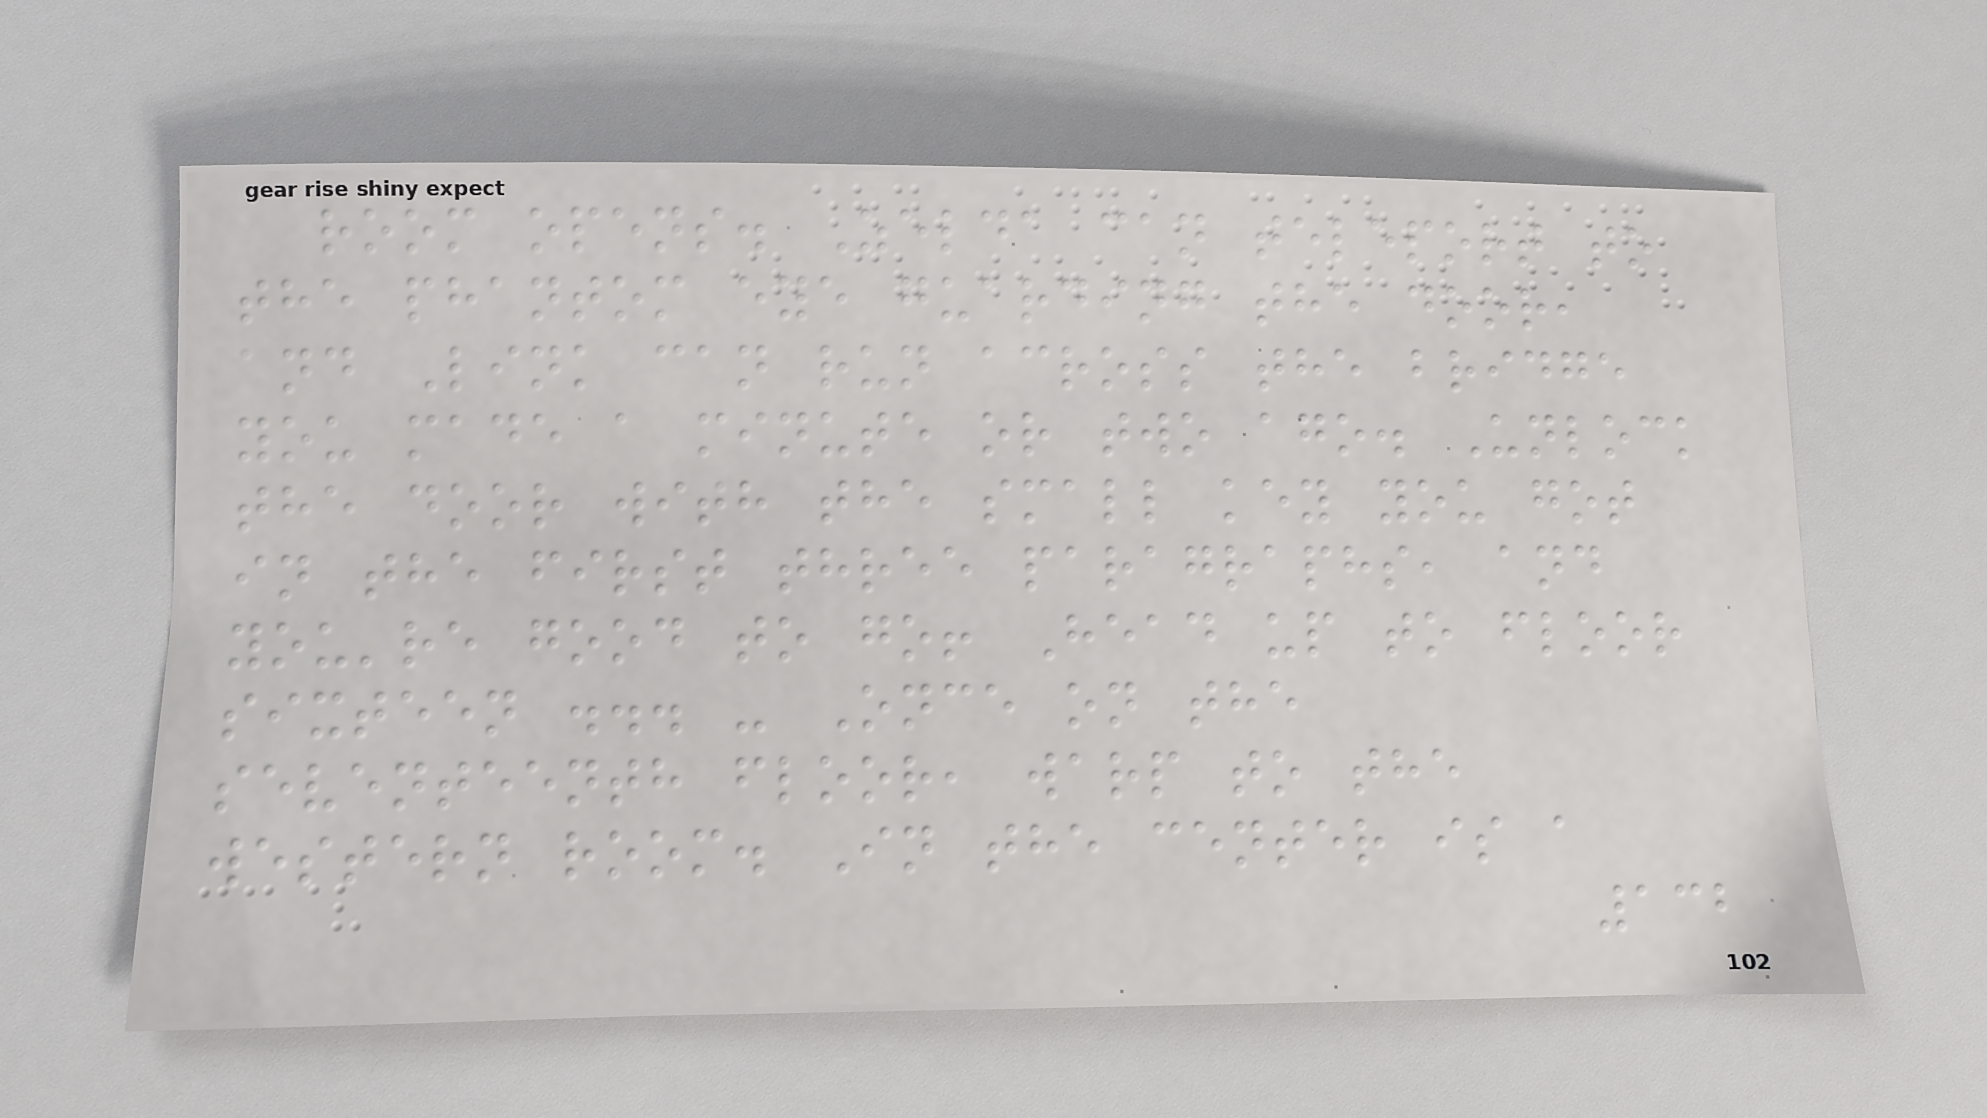room opens. Zelda can teleport to
the phantom eye guarding the door,
and Link can run across the bridge
you made a minute or two ago. Unlock
the door with the small key you got
in the first three paragraphs, and
you're good to go! Head up to floor
sixteen ... - Once on the
seventeenth floor, warp to the
western room. In the center is a
132
